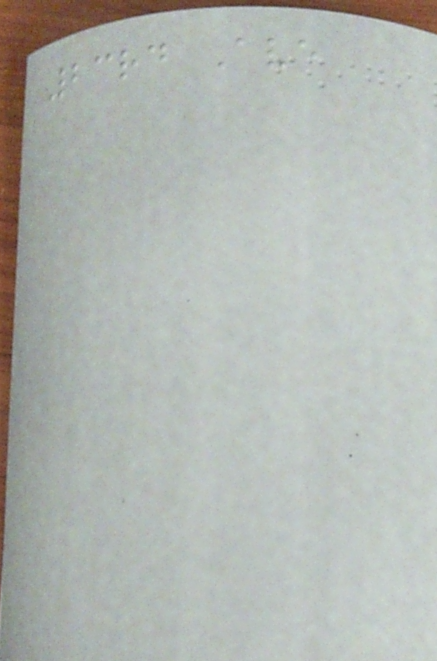23rd Ave
